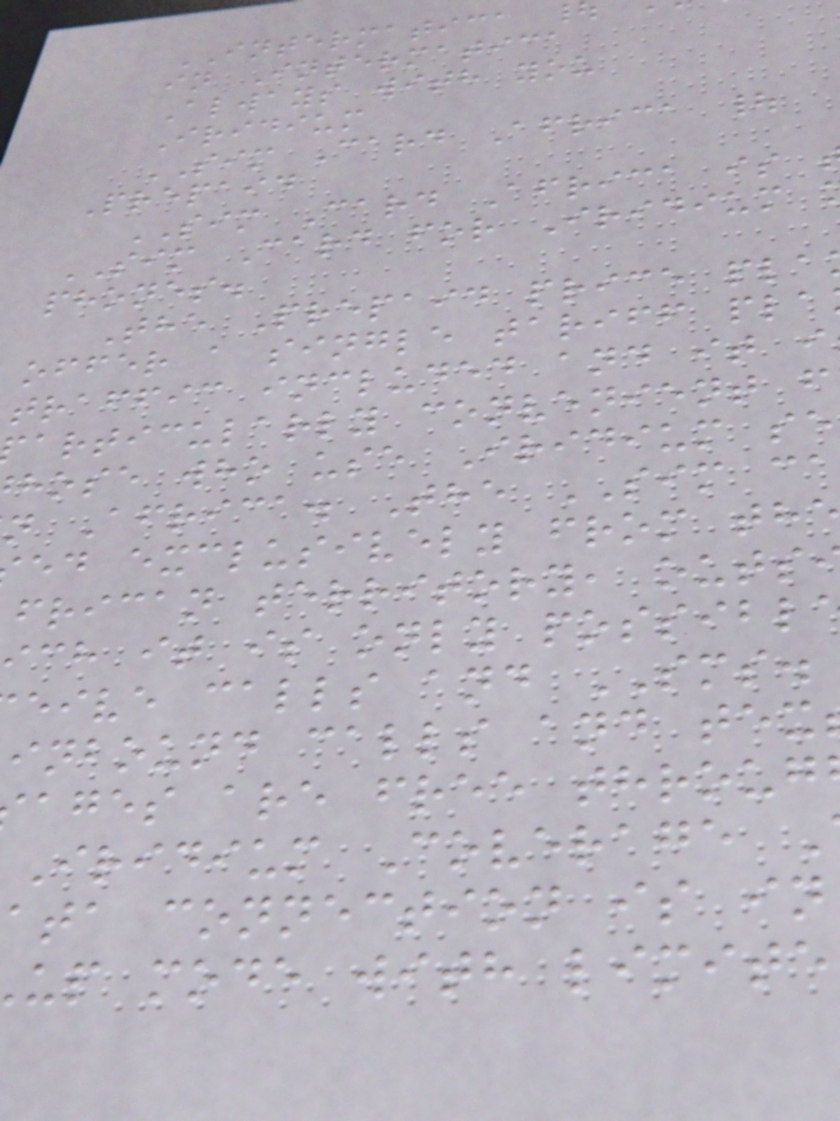INTERMATICA
in Intermatica
Always with you
Iridium
SIM Card Africa |
Prepaid
SIM Card Africa is
SIM Card for Iridium
phones.
The Prepaid price pla
offer a single tariff pla
traffic included and it i
articularly convenient f
hose who use Iridium se
n Africa. The SIM ca
ed exclusively from th
frican territory, outs
ch it is only possibl
eive calls and SMS.
inbound calls and tex
ages are free throug
Iridium Coverage
ata connection is in
up mode with limite
